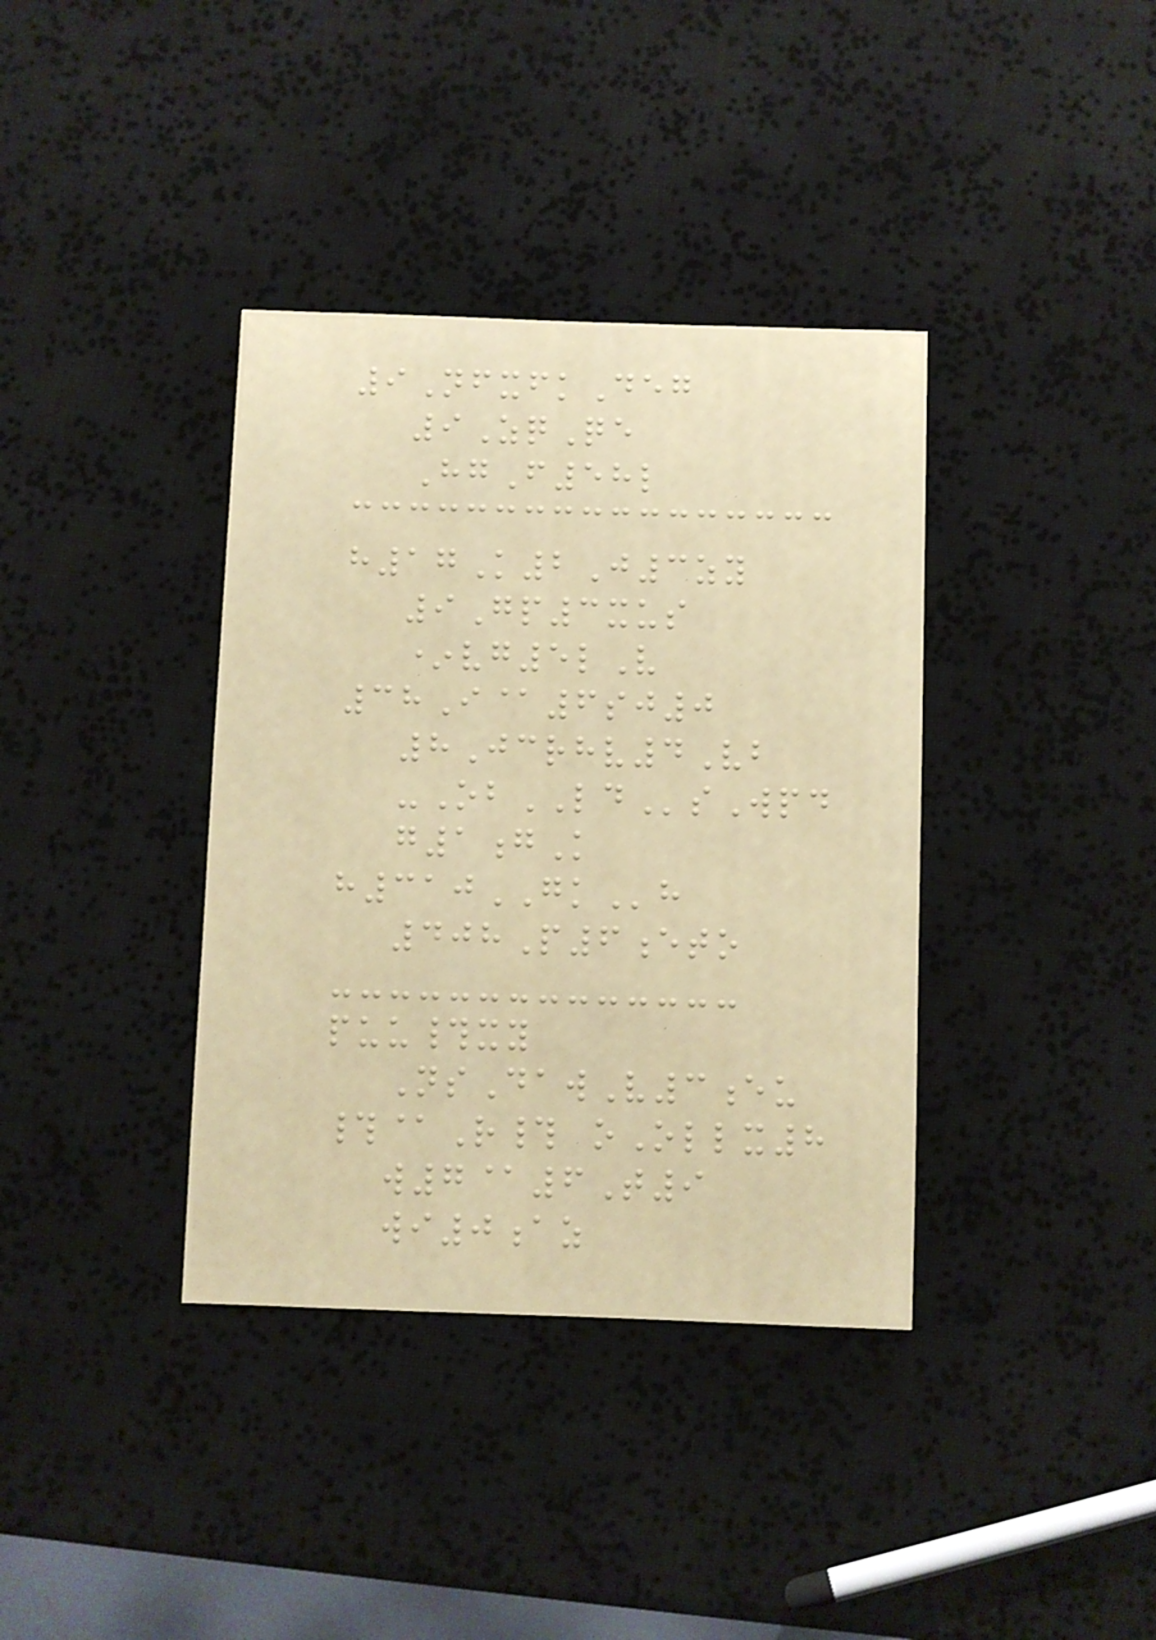9NfxfkDeg
9ZqQe
HgF58l
h17K2J3zy
9Gp3xus
*vg5lV
38I@6sj0
8Jcrhv4Vb
-ObLDsWpd
g1gK
h310GKh
408P6eto
puu#xy
NsDawV3eu
#@R# oOllx8
w7@6T9
wi0az
